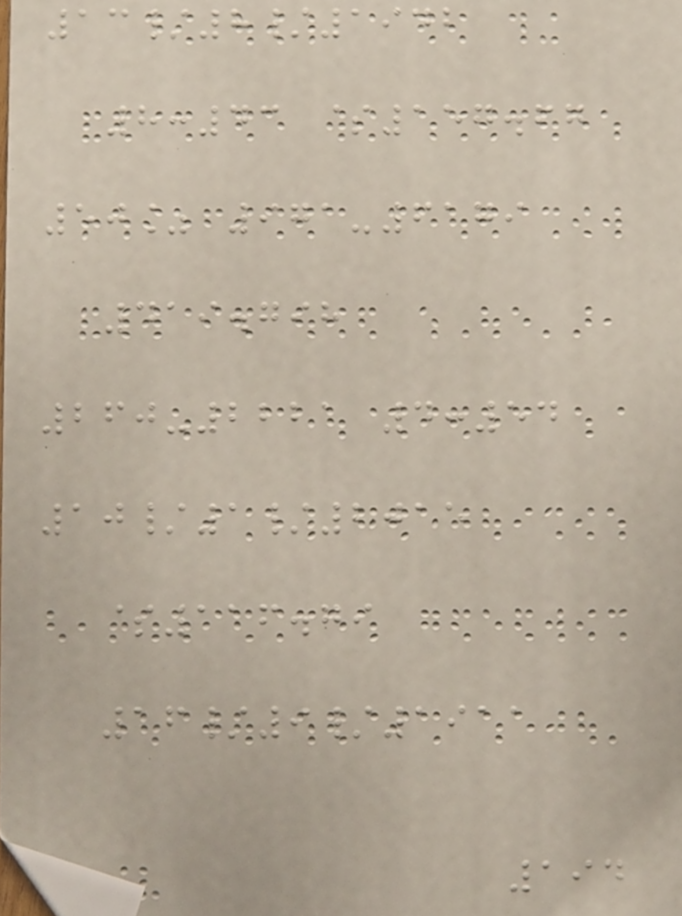13/8/1942
8:43 $157.67
50% 971-6179
419.798
260-2221 4:54
10/1/2015
$116.79
16/9/1911
194
